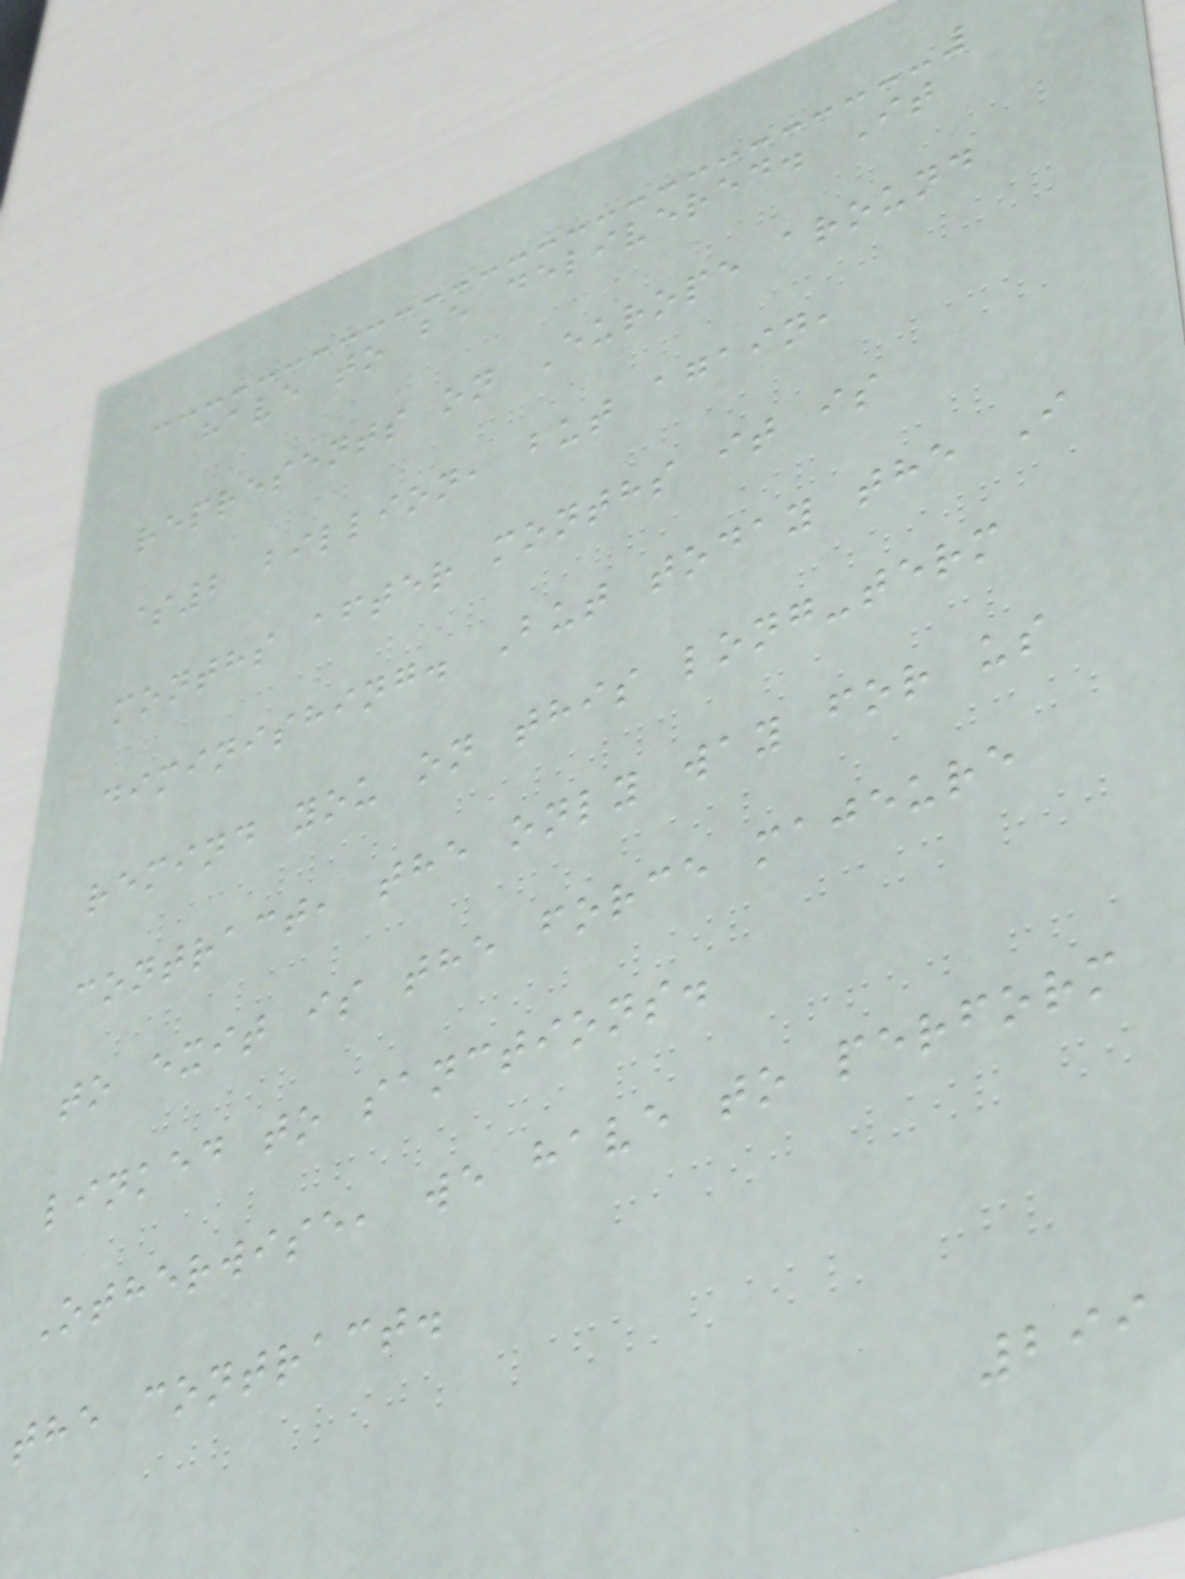have to be delivered. It
represents on Europe around
$2 billion, but again,
months after months it is
diminishing. But today the I
remind you on this long-term
contract, the only way for us
to exit is the force majeure
linked to sanctions.
Otherwise, we have to perform
the contract.
299
